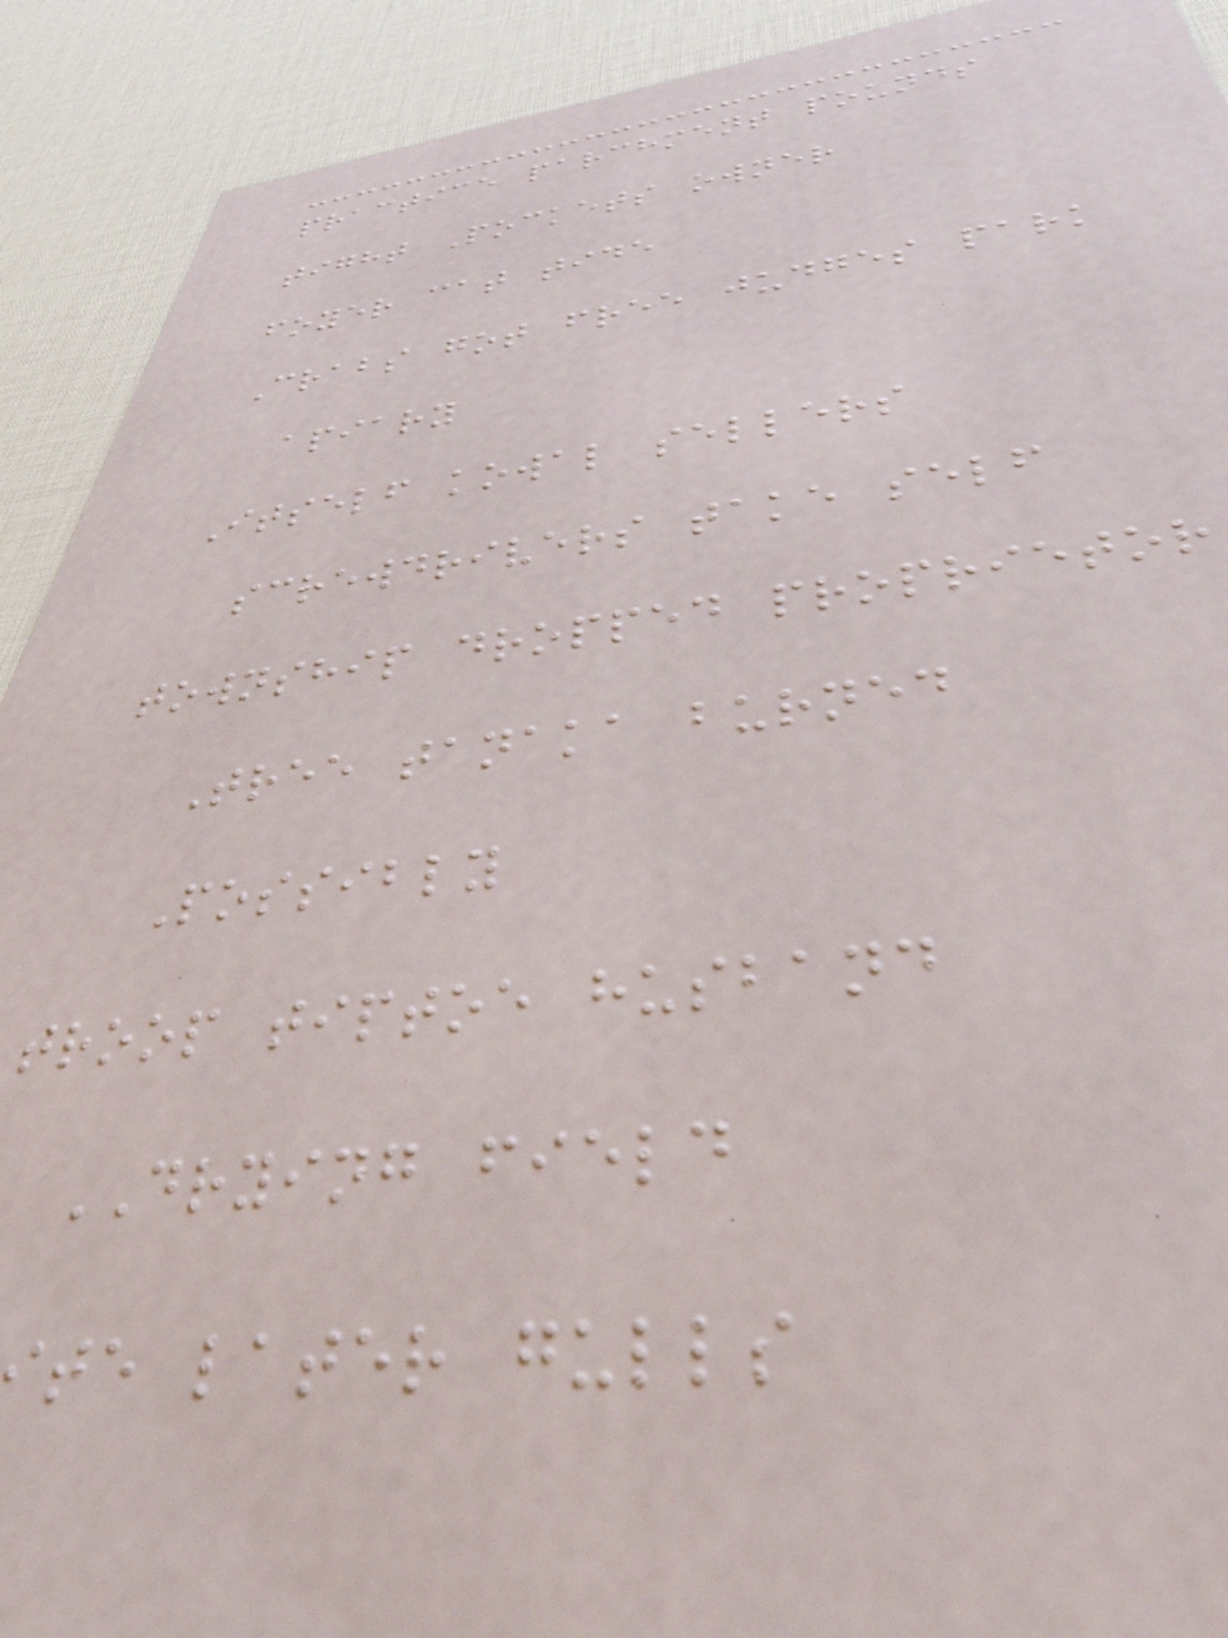practice parchment pounds
tight Pockets owner
foyer cat tide
Crabs got free judges park
apiary
Itself kowal sellers
screwdrivers take self
township dropped proprietor
Tree tanaka burned
Possibly
troop tiptoe husband
DRYING field
te later gulls
